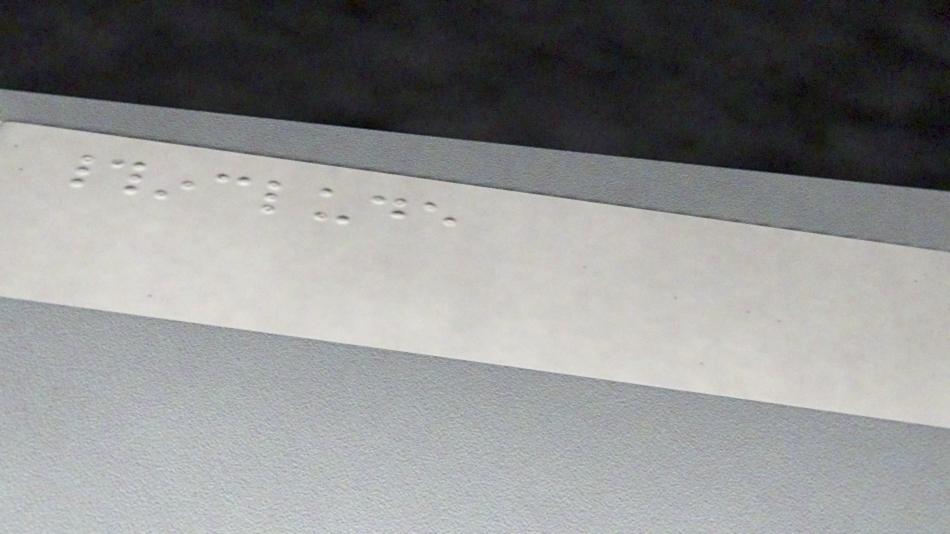#include
